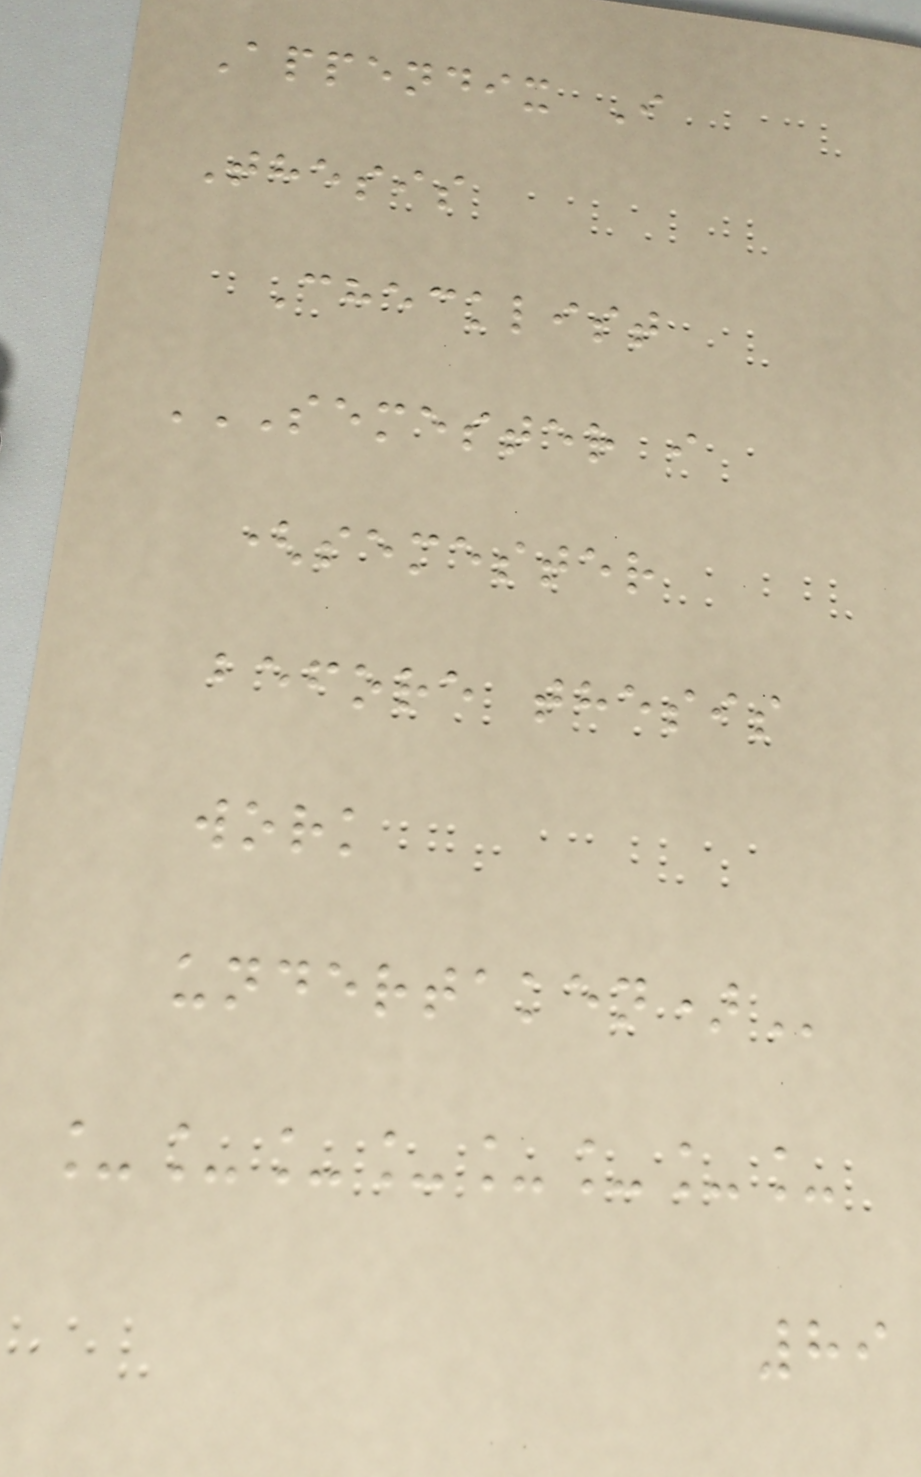Appendix I
Thesis
Checklist
SEMESTER I
(SEMESTER
BEFORE THESIS
WORK
UNDERTAKEN)
________
89
